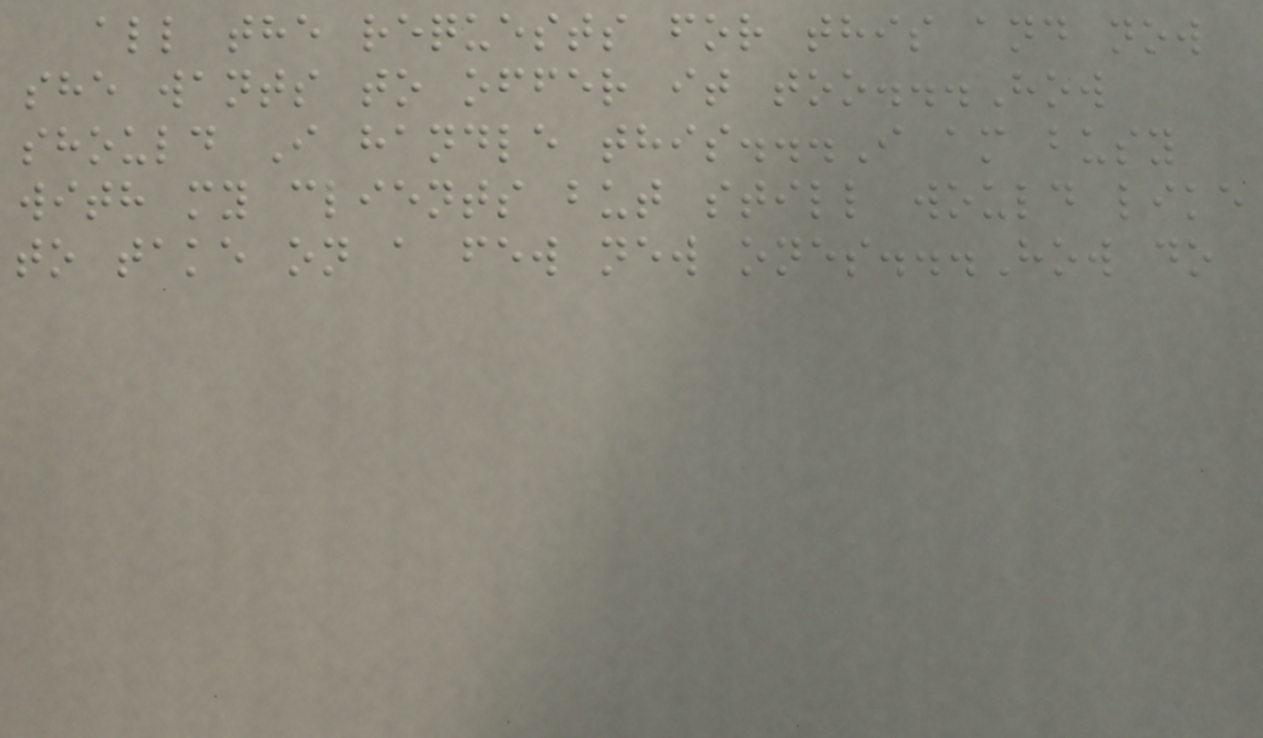all the requests for this and now
she wants to offer it too...How
should I handle this...I am busy
with my clients but still would like
to take on a few new ones...How do
